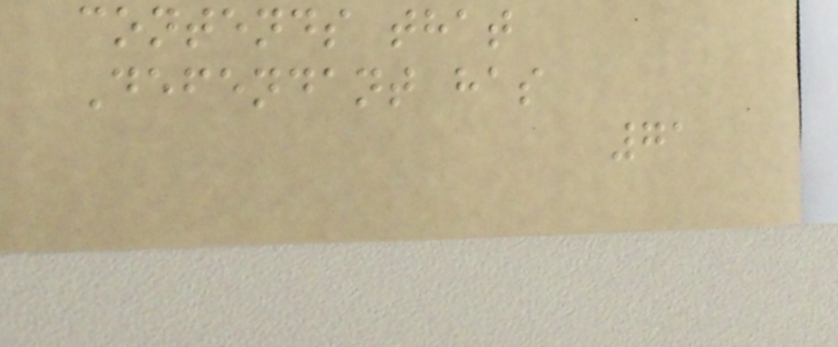contends that
Defendant has
71
